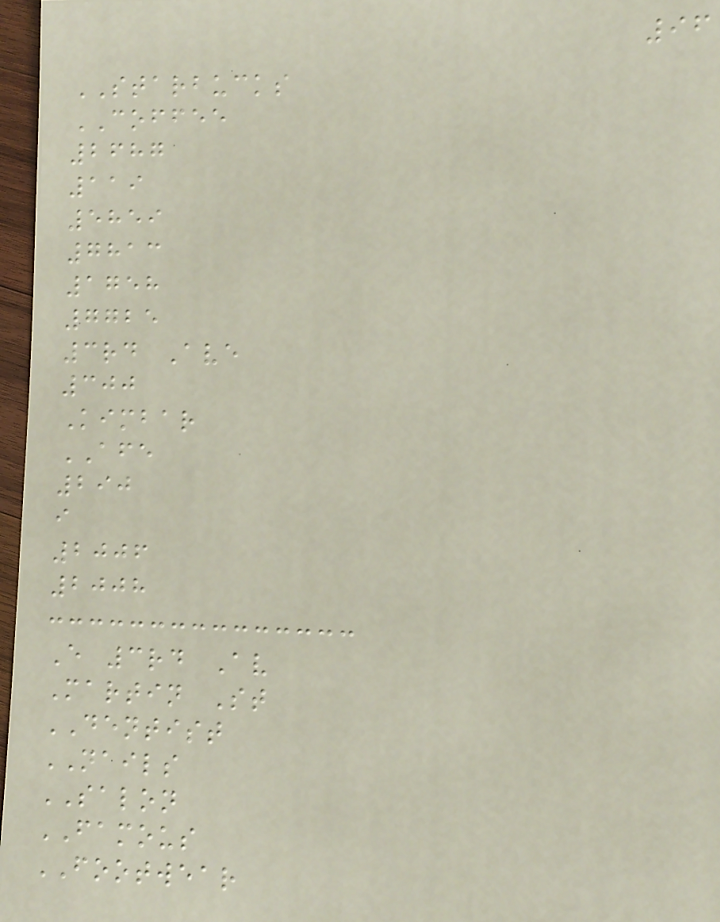96
STARBUCKS
COFFEE
2687
119
5859
7813
1758
7725
3rd Ave
300
Kimbar
AFE
290
i
2006
2008
E 3rd Av
Martin St
DENTIST
NAILS
SALON
FAMOUS
FOOTWEAR
